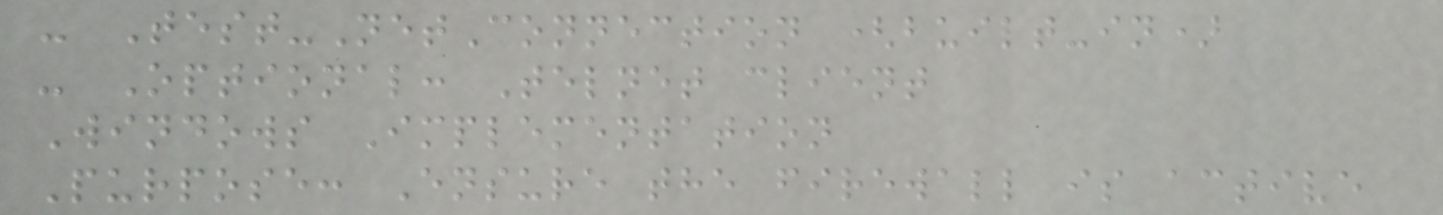- Test-NetConnection (built-in)
- Optional: Telnet client
Windows Implementation
Purpose: Ensure the firewall is active
